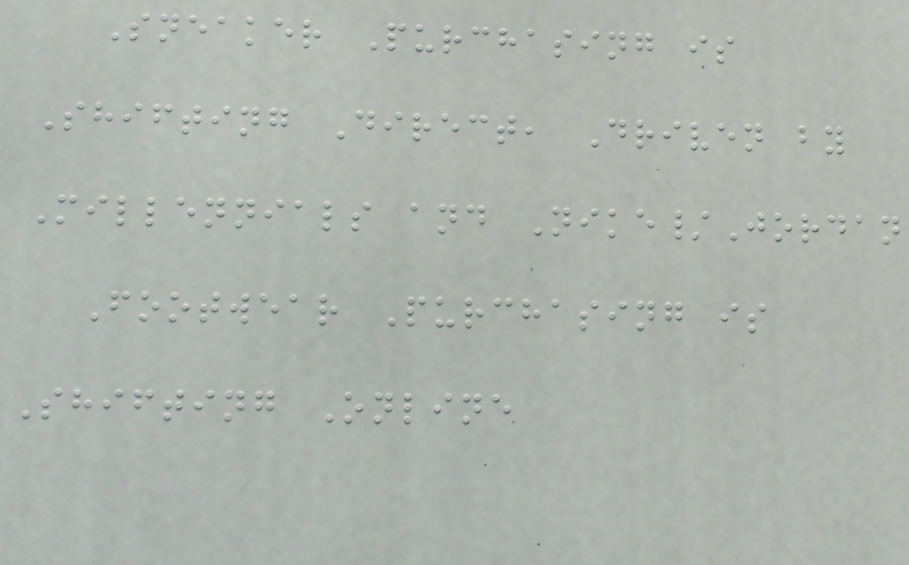Sneaker Purchasing is
Shifting Direct, Driven by
Millennials and Nike/Jordan
Footwear Purchasing is
Shifting Online
